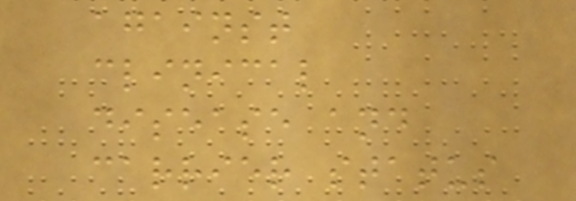against
clinical
disease and
carrier status
